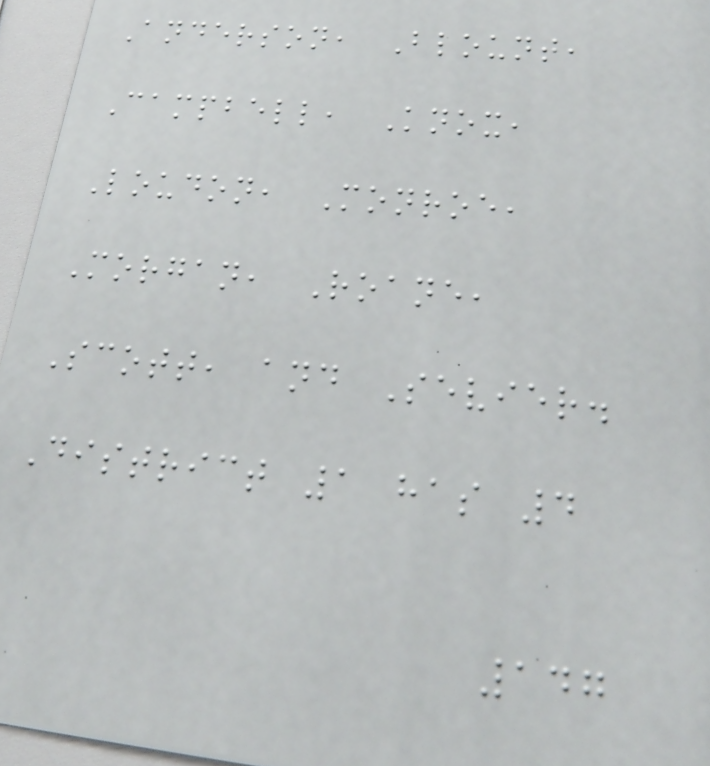Anderson, Blount,
Campbell, Knox,
Loudon, Monroe,
Morgan, Roane,
Scott, and Sevier.
District 1 has 4
147
